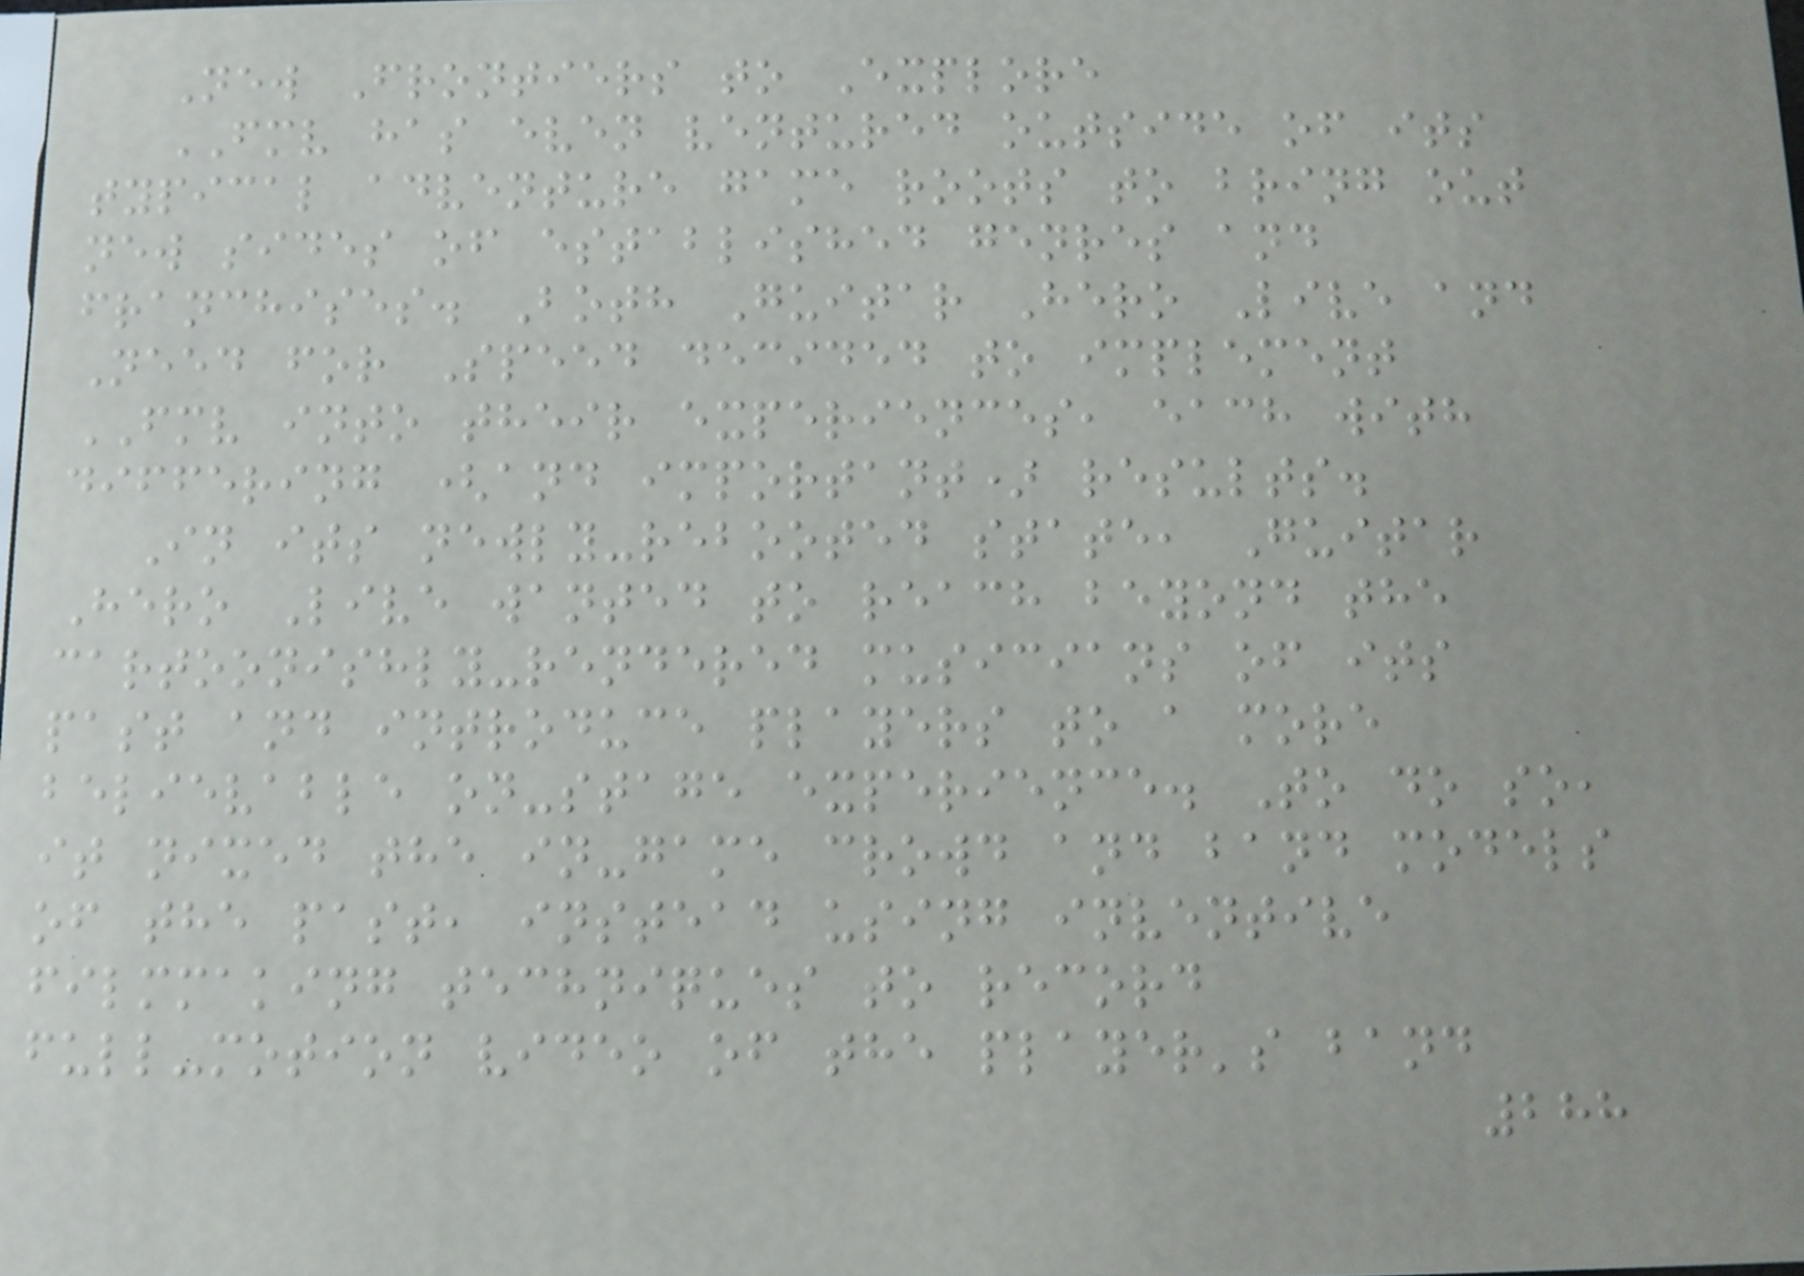New Frontiers to Explore
FMV has even ventured outside of its
typical adventure game roots to bring out
new sides of established genres and
franchises. Both Guitar Hero Live and
Need for Speed decided to implement
FMV into their experiences, each with
differing (and important) results.
In its newly-rebooted state, Guitar
Hero Live wanted to reach beyond the
cartoonishly-rendered musicians of its
past and introduce players to a more
believable on-stage experience. To do so,
it nixed the in-game crowd and band models
of the past, instead using inventive
filmmaking techniques to record
full-motion video of the player's band
288
